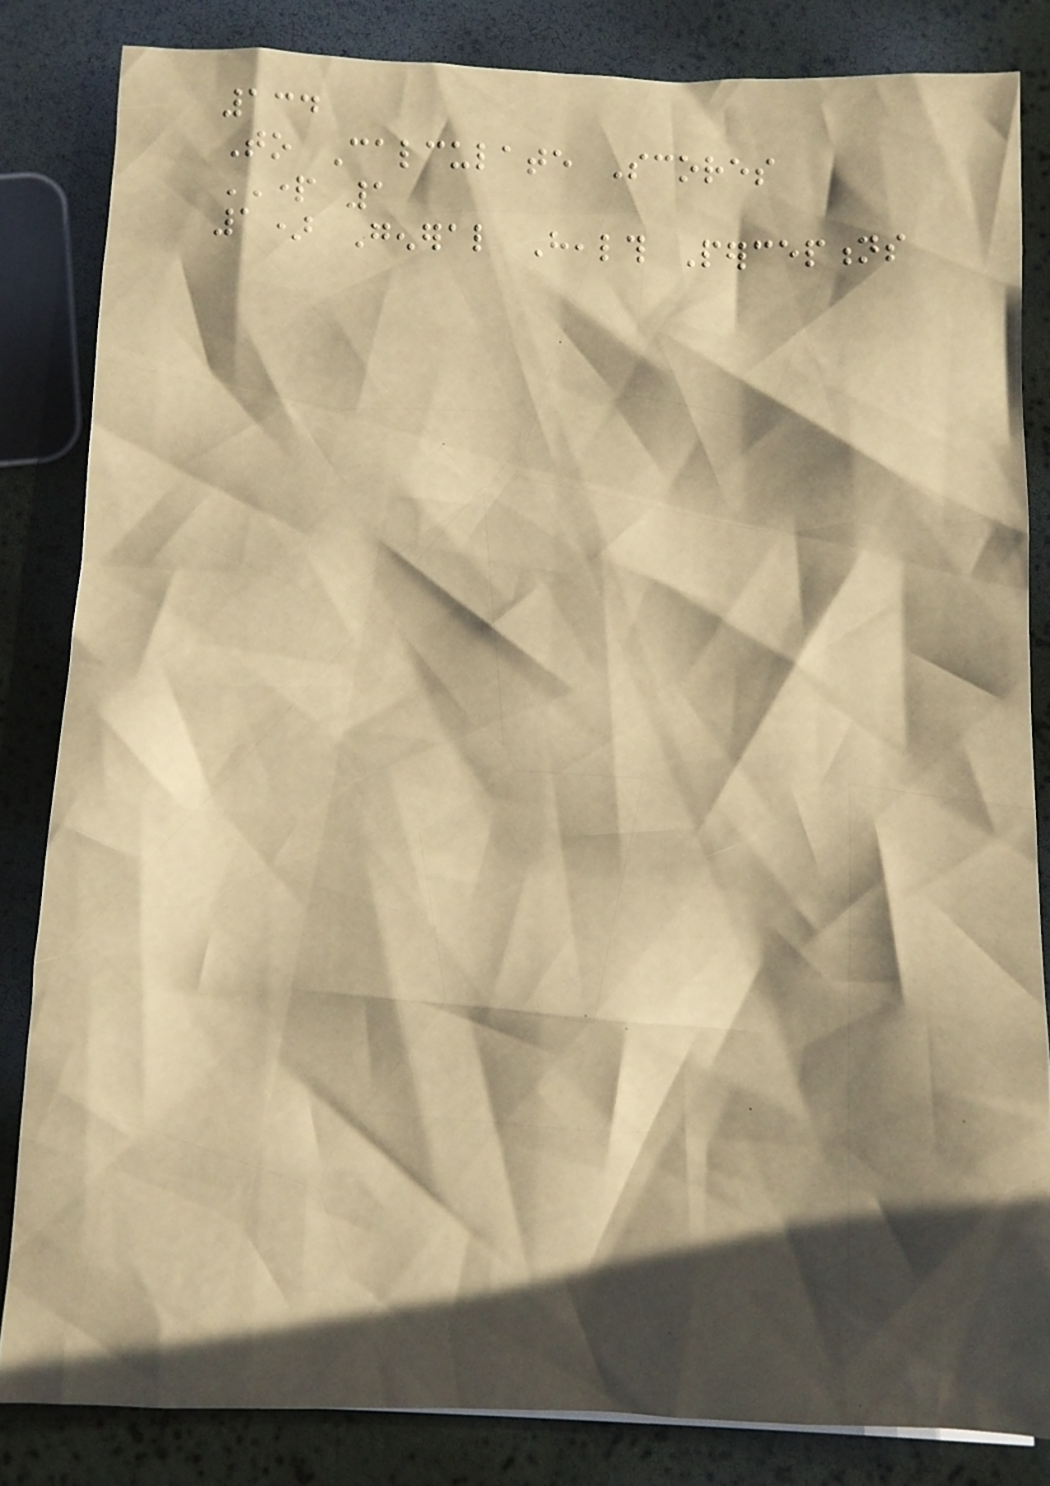134
To Calculate Scores
PART 1
1) General Health Perceptions
